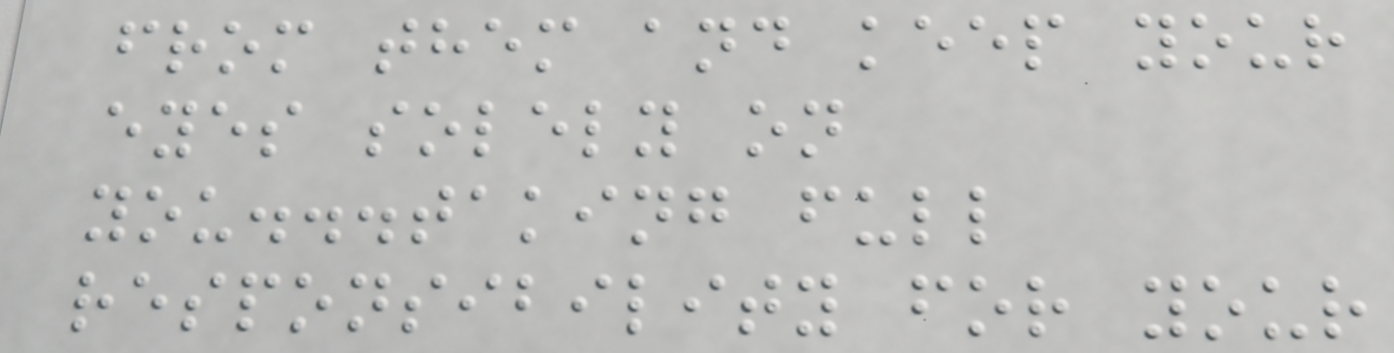from them and keep your
eyes solely on
you...taking full
responsibility for your
